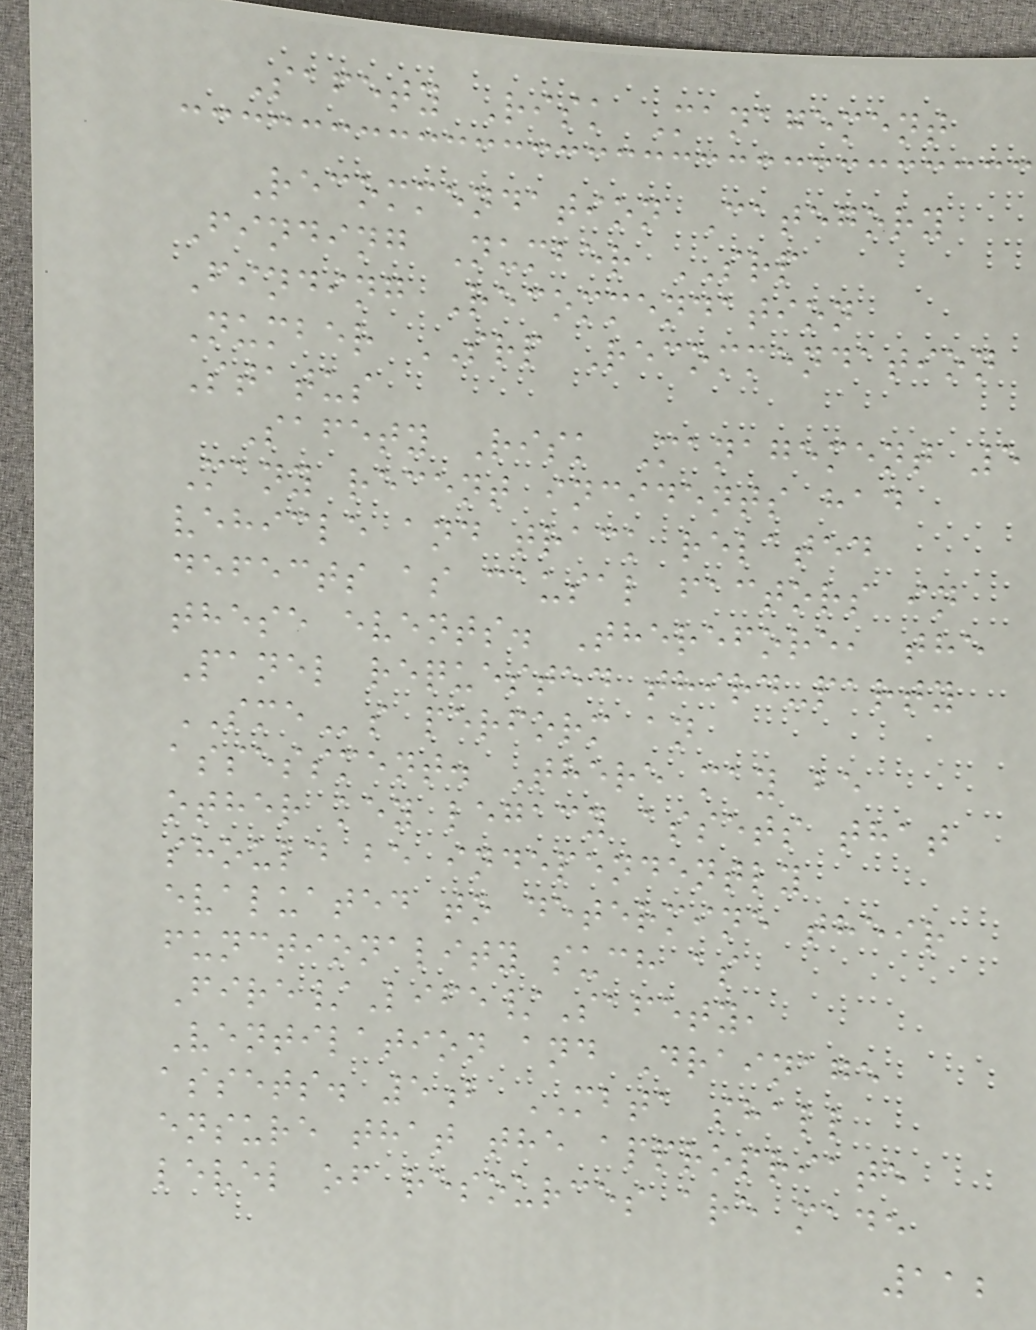Safety Risk Management
Recommendation Category
Finding Number SRP
Finding Recommendation
Number SRP Recommendation
Status
Safety Risk Management 5
Many recent incidents had
vehicle and track related
defects as causal factors in
these events. Therefore, the
Panel requested third-party
SMEs perform an
assessment. There may be
other key legacy assets that
should be independently
evaluated to determine their
functionality such as
Fire/Life/Safety,
Ventilation and Drainage
assets. 5b MBTA shall
ensure that the appropriate
level of resources are made
112
